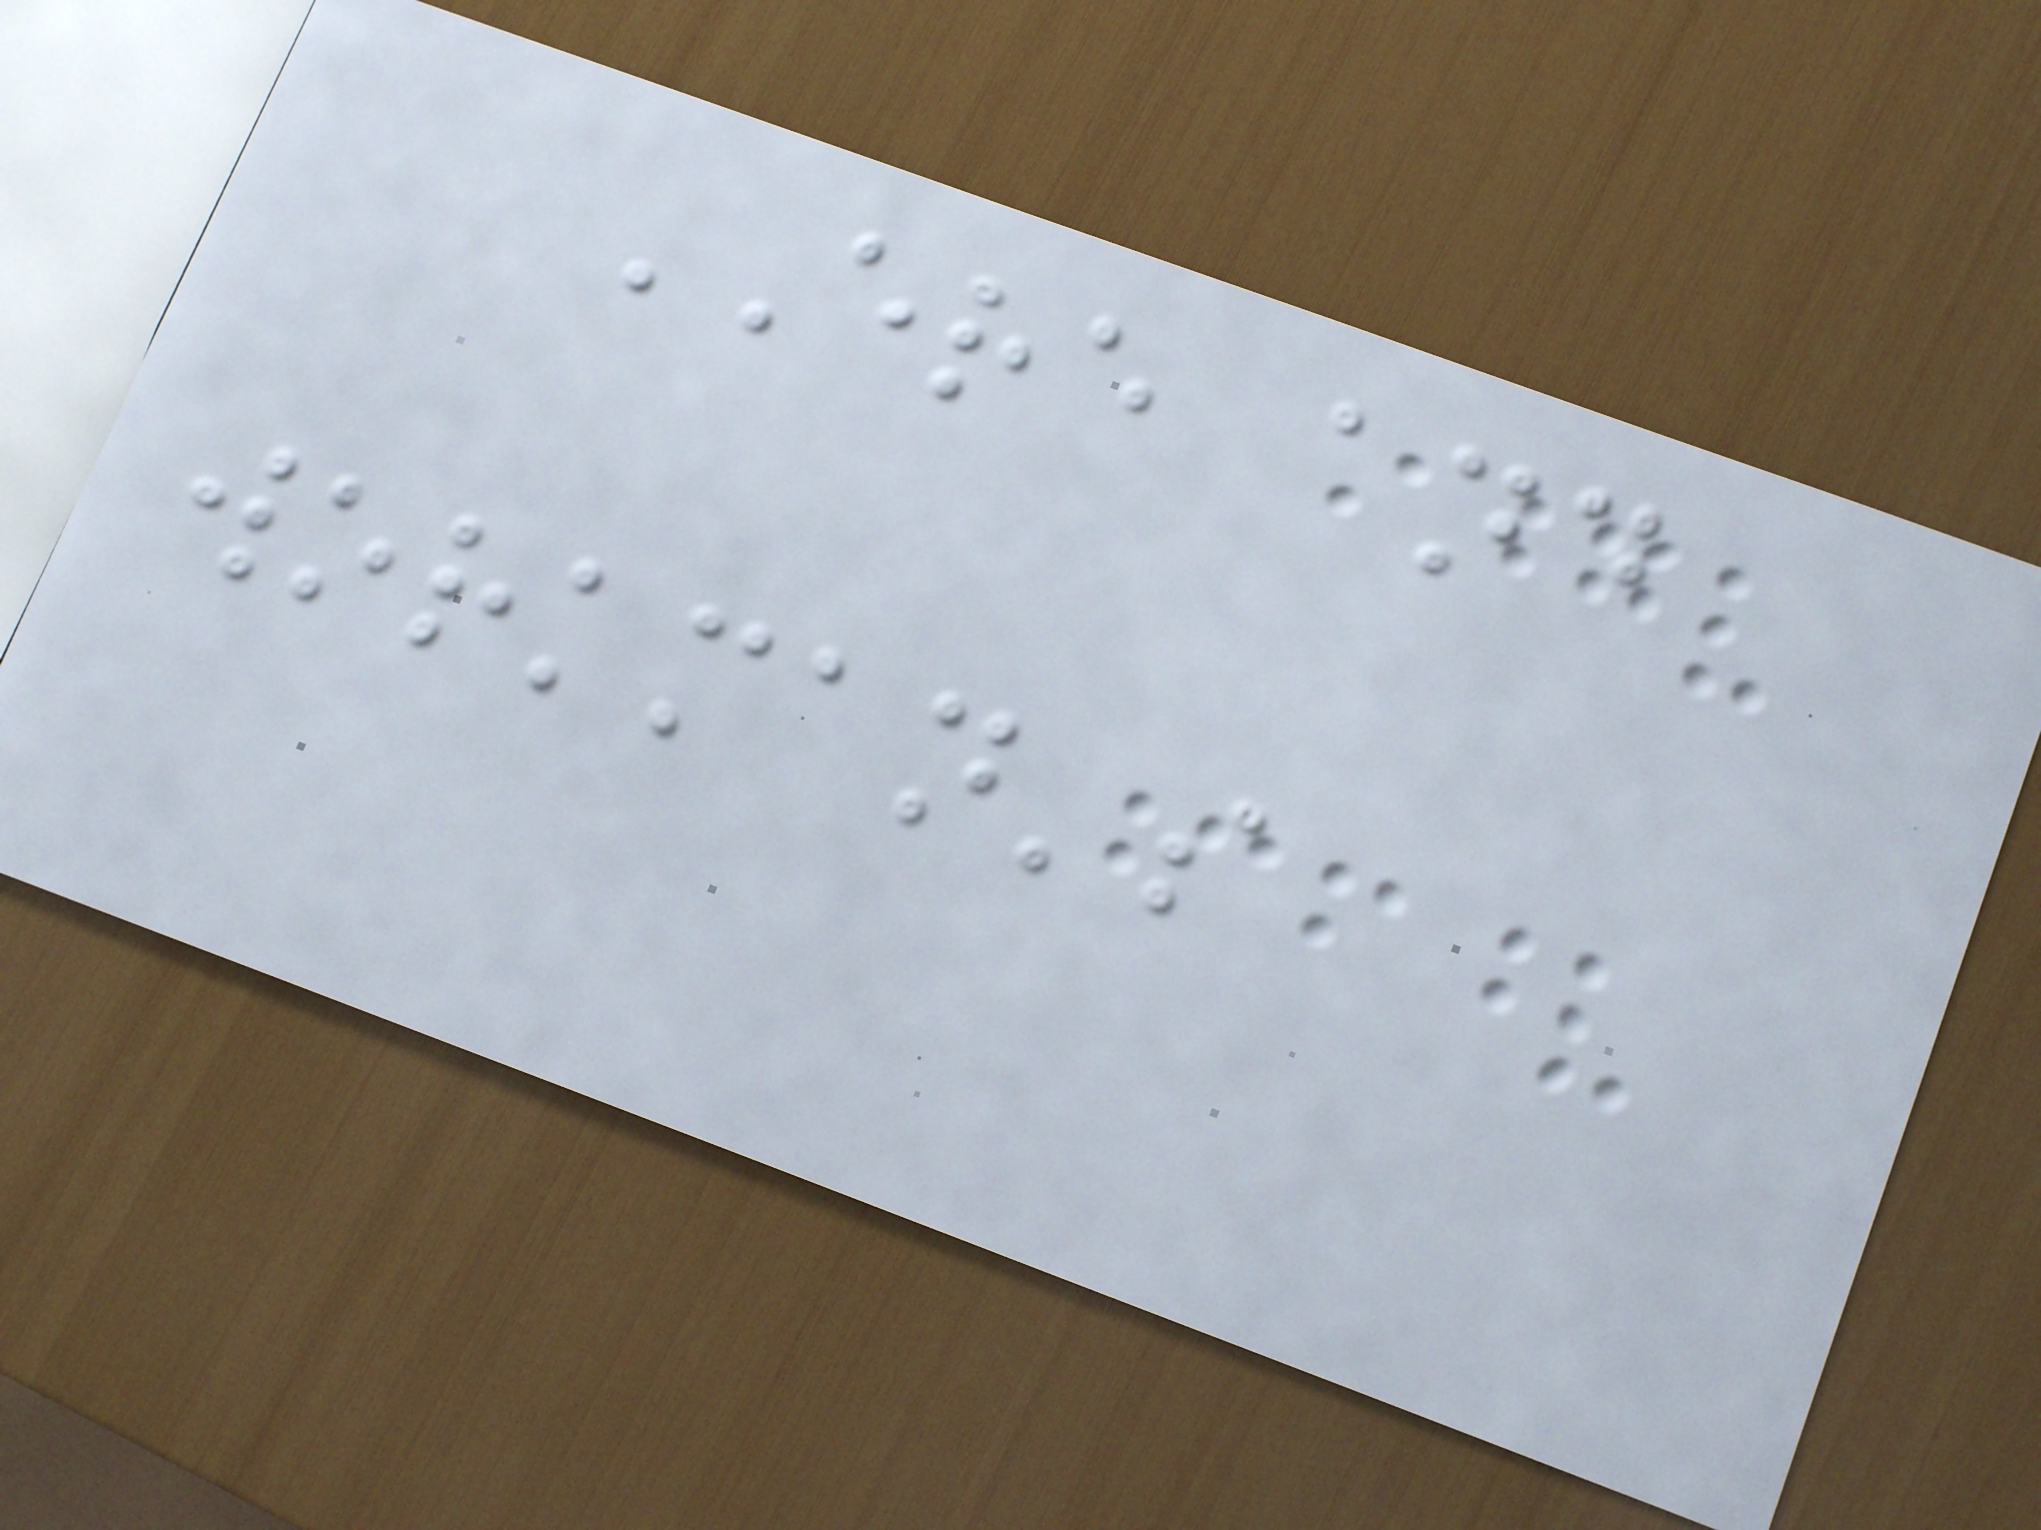ERE and
workman's
